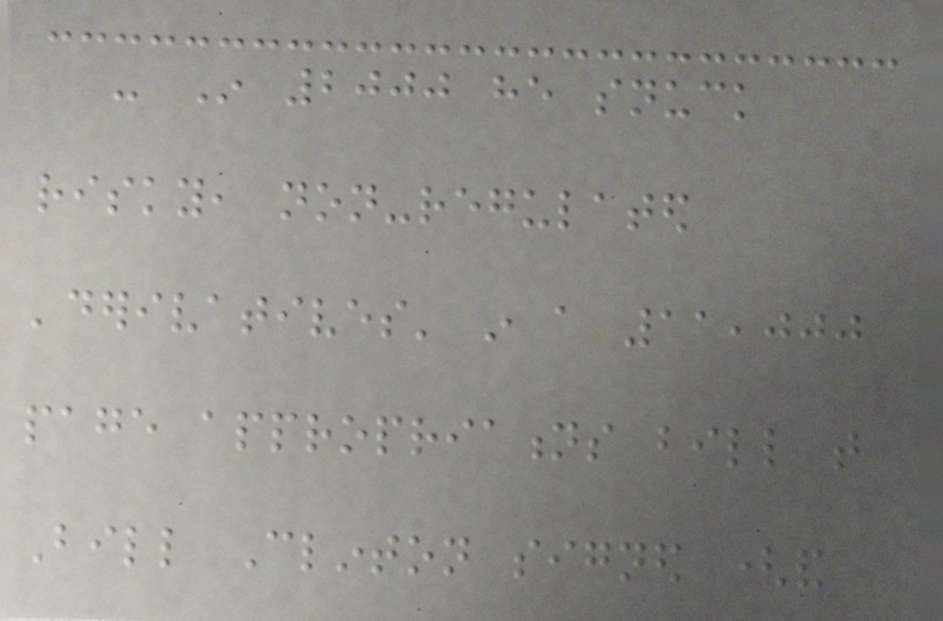- In 2000 he snuck
risky, non-regulated
'derivatives' in a 11,000
page appropriations bill that
Bill Clinton signed (and
